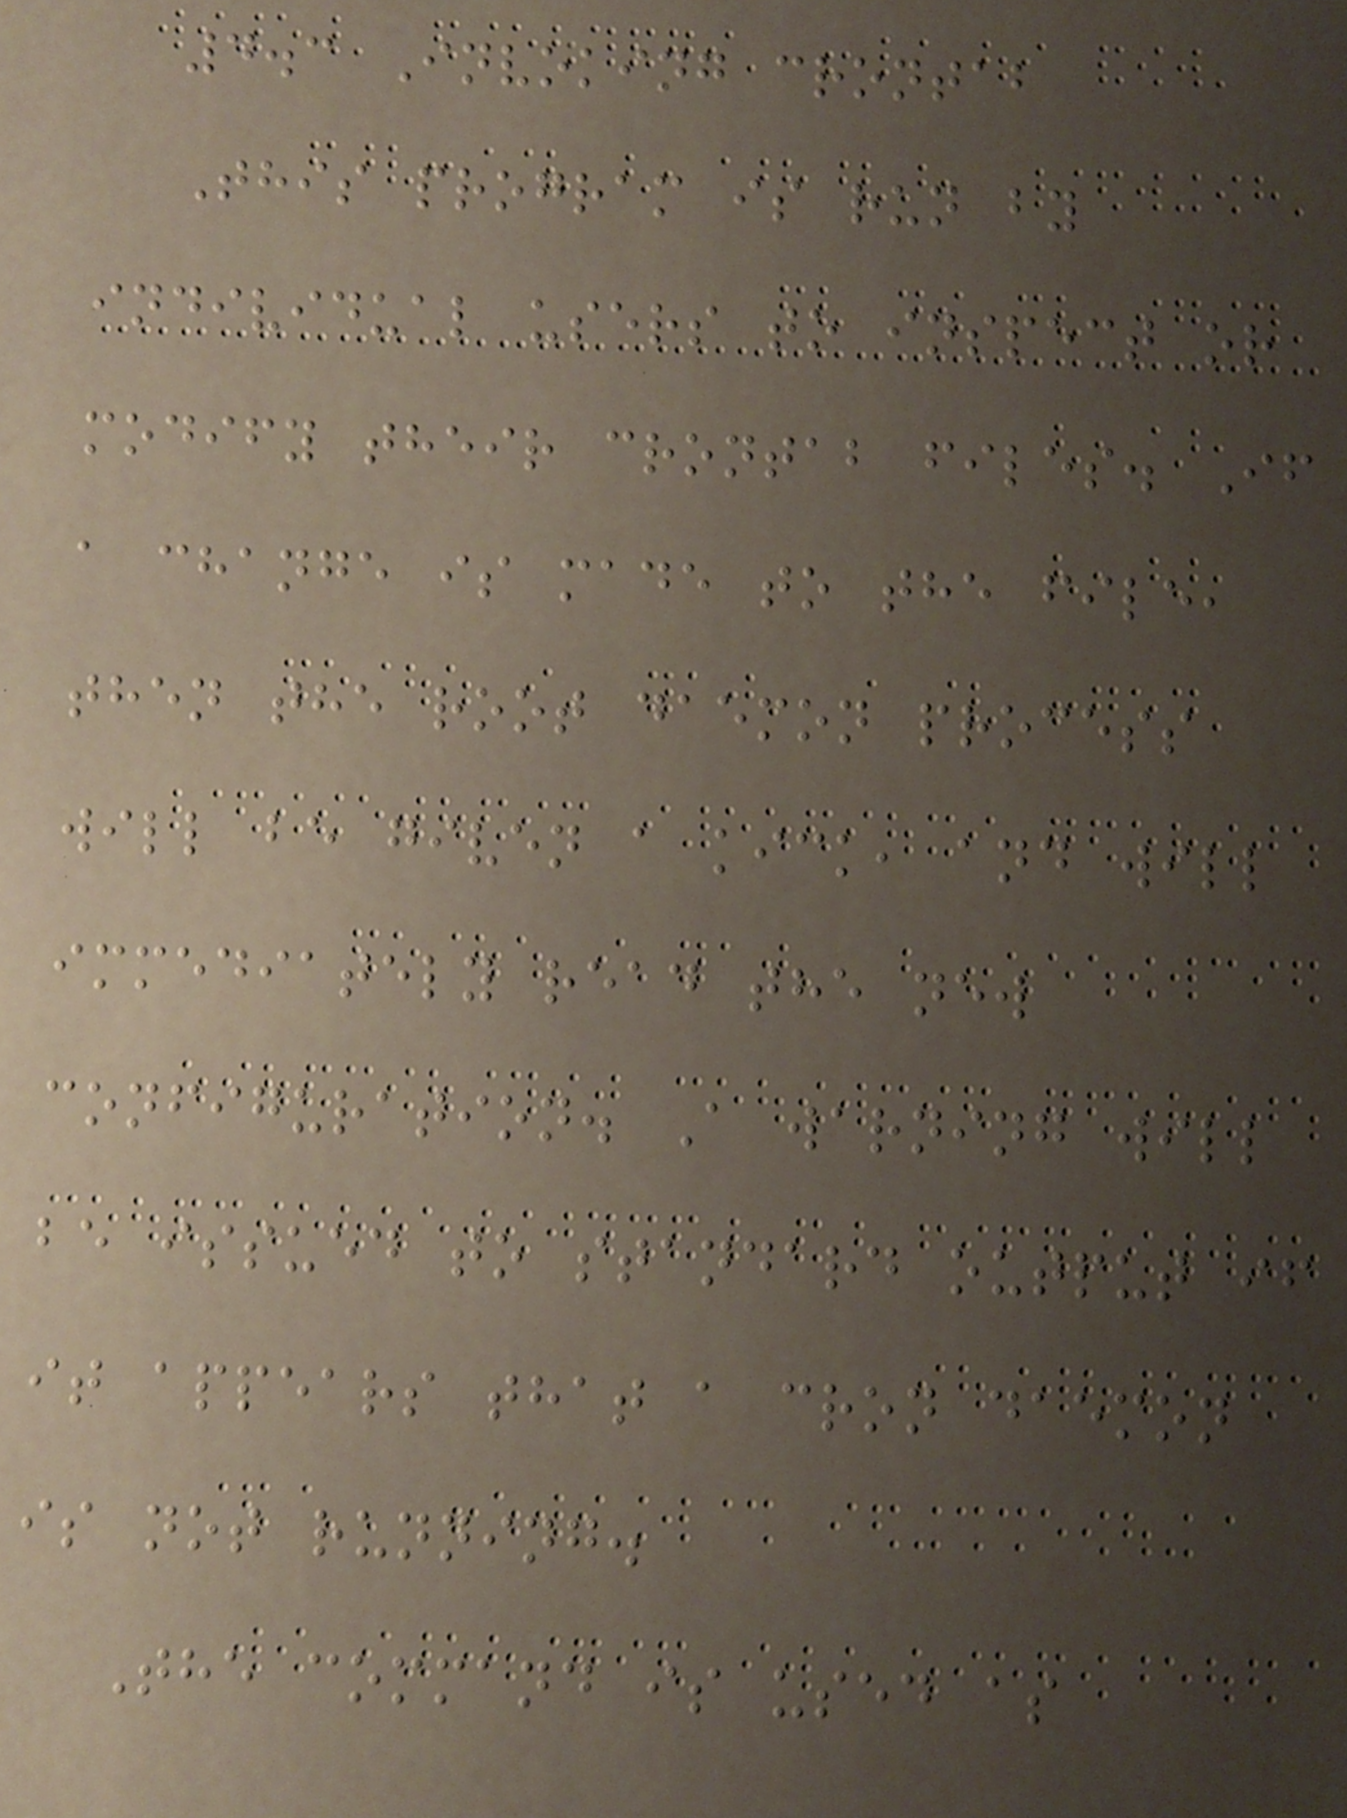4.3 Invoking crontab
This program is run by
individual users to inspect or
modify their crontab files. If
a change is made to the file,
then the root daemon process
will be given a kick, and will
immediately read the new
configuration. A warning will
be issued to standard output if
it appears that a cron daemon
is not running.
The command is used as
